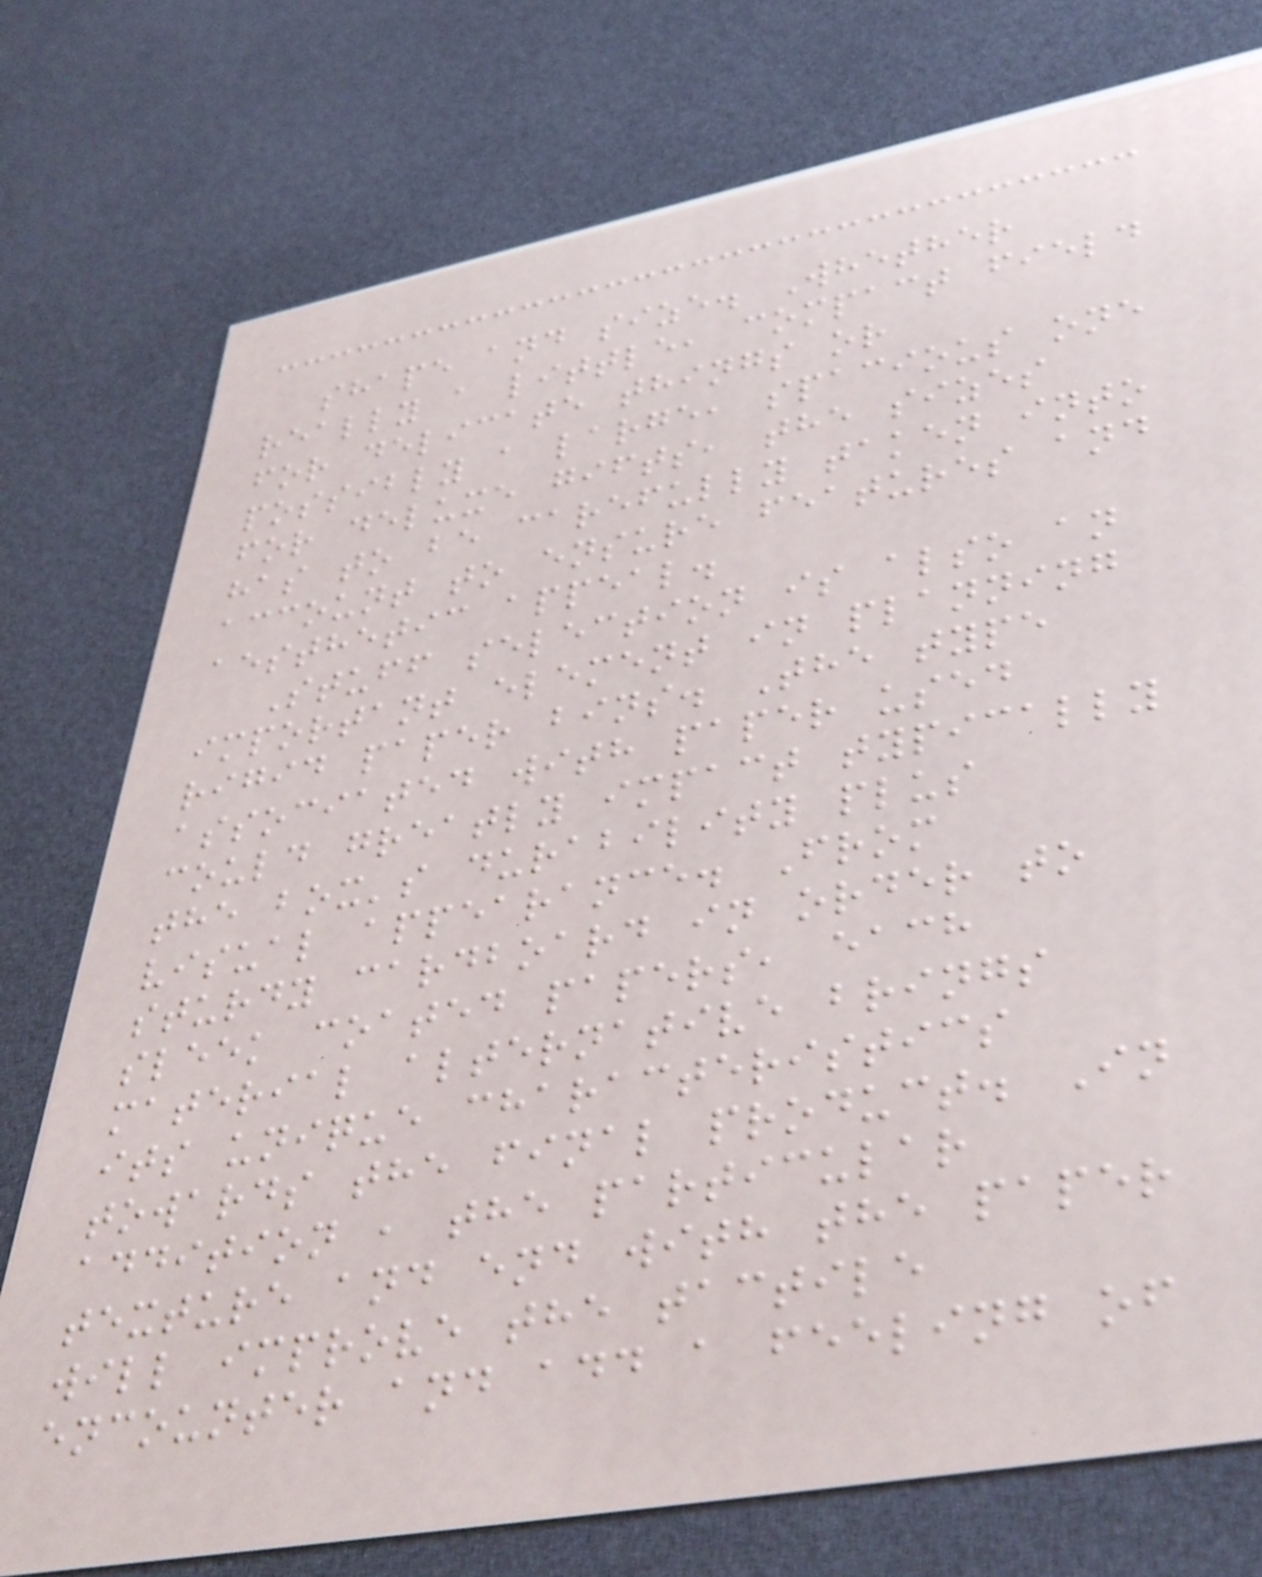shape and size. Whether
really a little, compact field
for delicate things or
possibly a large, spacious one
for deluxe gifts, the sizes
has to be carefully taken into
account to ensure features and
aesthetic appeal.
Stuff selection is also an
important element in planning
rigid paper bins. The type
associated with paper used
could greatly impact typically
the box's durability plus
visual appearance. From
sturdy cardboard in order to
sleek coated papers, each
material alternative brings
its unique characteristics
towards the final product. In
addition , the particular
texture and end with the paper
will improve the tactile
encounter and add a feeling of
